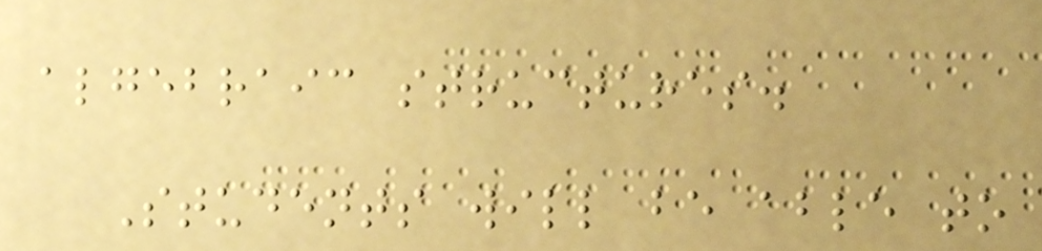algebraic structures.
Students will be able to
